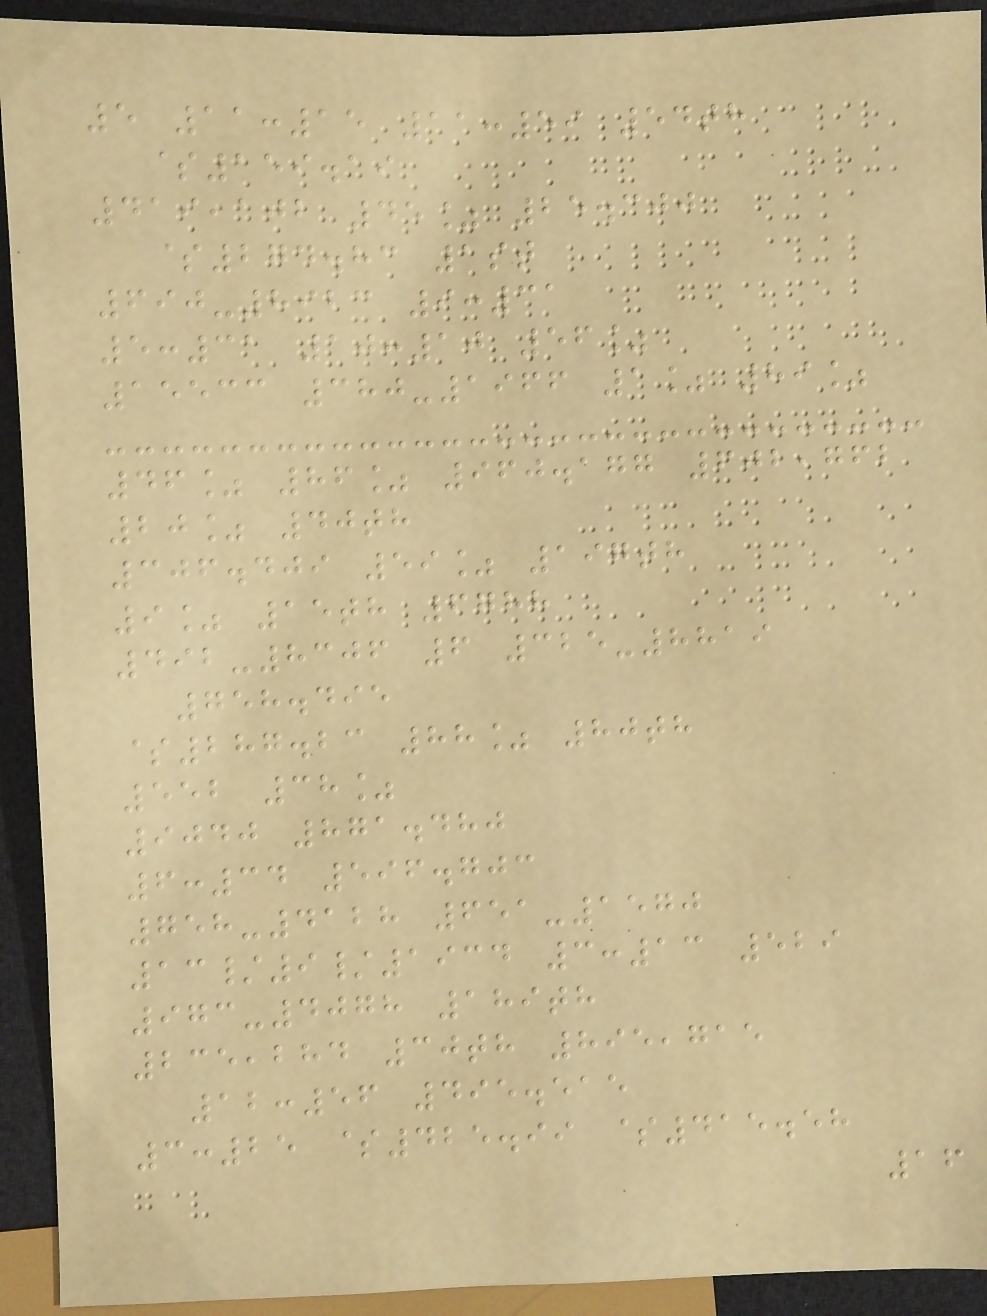5 11:15 11:59 54th
$159.19
419,102 45% 25.300
$274.83 1st
690-8923 9:31
5:31 10:10 56%
15533 380-1966 1% 89%
46% 86% 960.177 602,762
20% 40th
306.409 59% 197th
9% 15th 6788
492-8306 6 325-8819
758.495
$287.23 88% 80th
552 38%
9040 871.480
6:34 596.703
758-4128 651-1570
13/9/1934 3:13 529
973-4078 189th
235,284 30th 895,715
12:56 495.515
3:25 $425.99 $415.58
16
